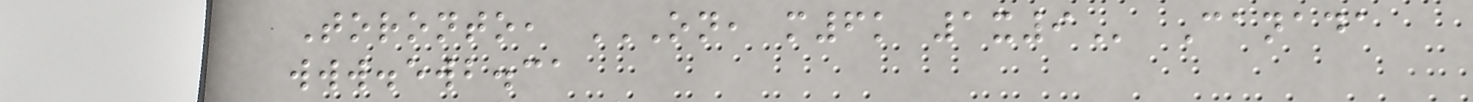Toronto, ON, M6K 1X9 Canada
www.ewb.ca
